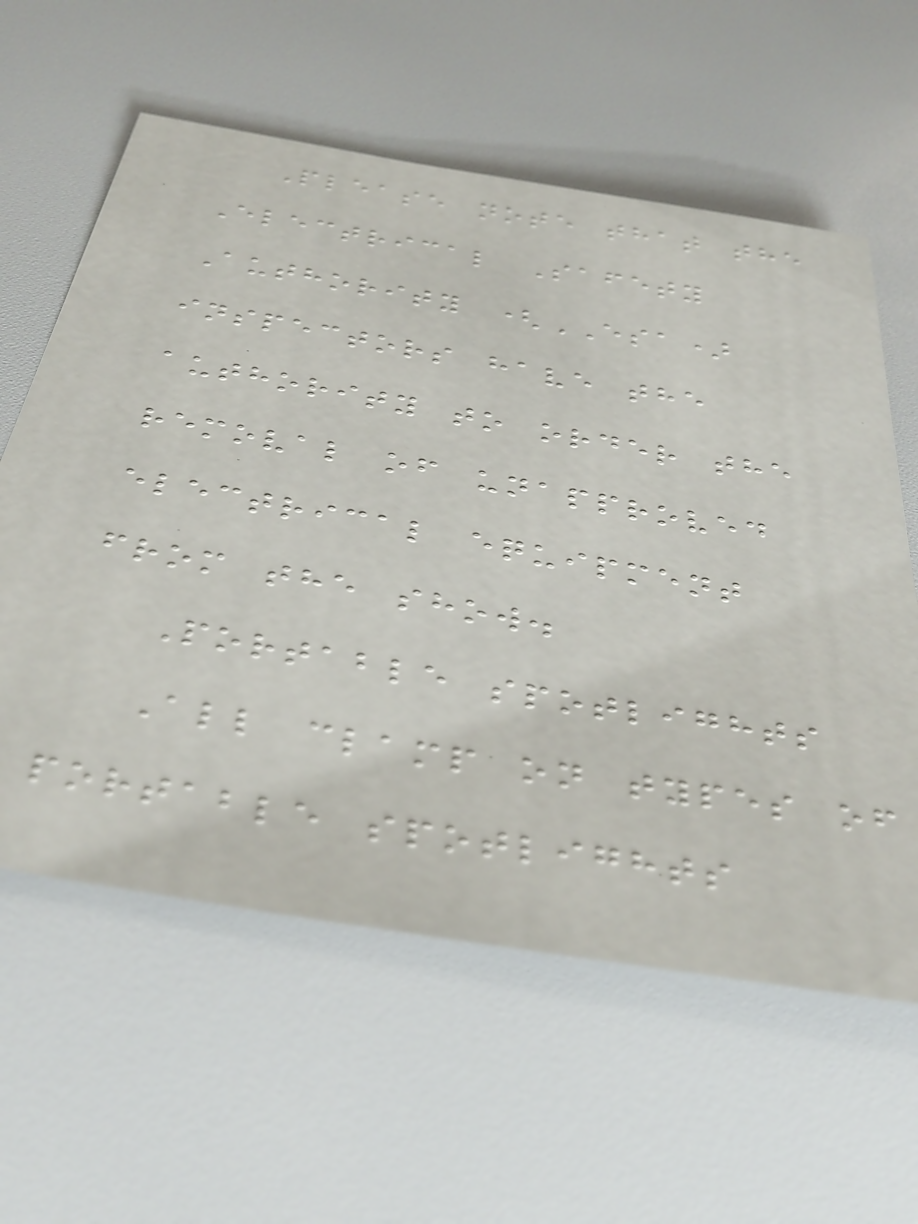Please note that the
Electrical Safety
Authority (ESA)
inspectors have the
authority to order the
removal of unapproved
electrical equipment
from the show.
Portable spotlights
All clamp on types of
portable spotlights
